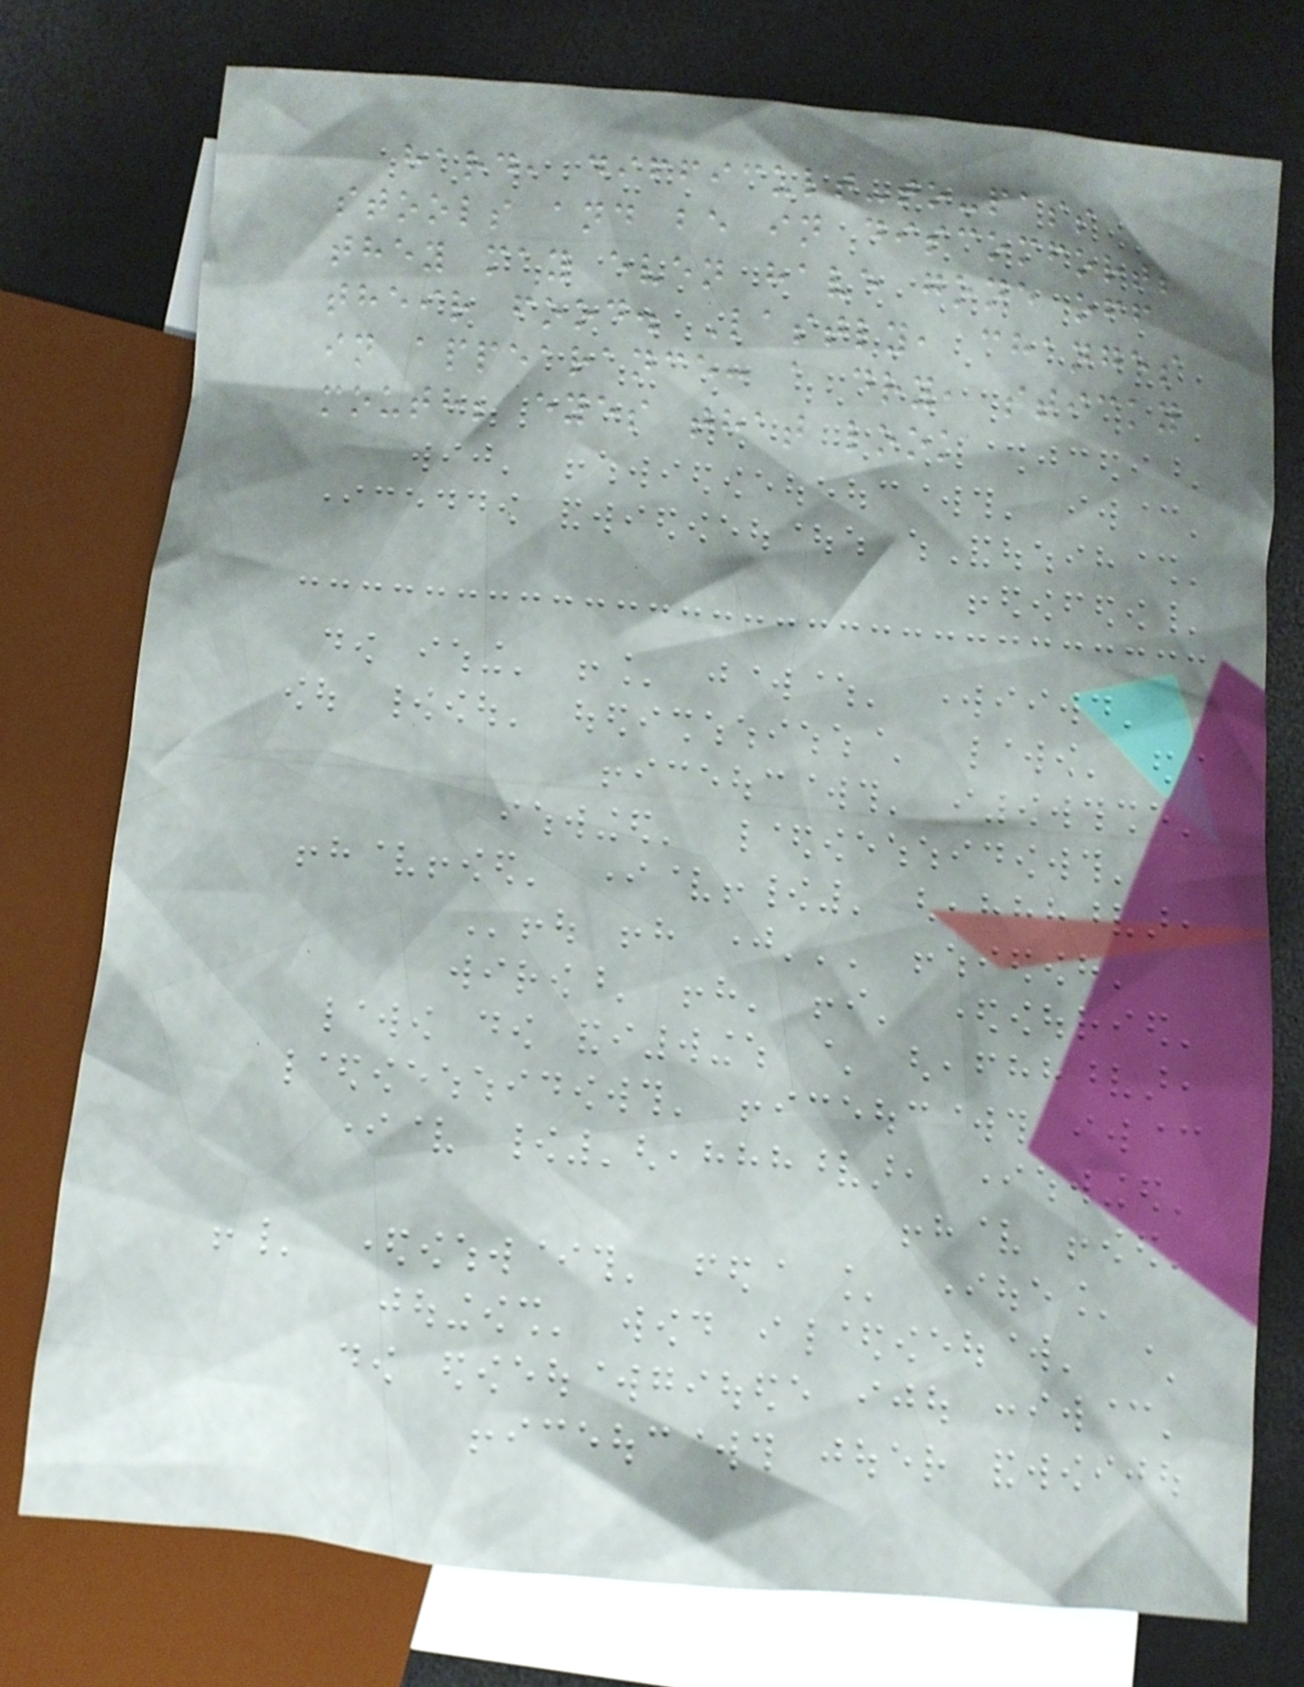hard, difficult-to-pass
stools and be in discomfort;
they may even have gone off
their food. Lastly, changes
in appearance: a dry, sticky
mouth; eyes that look
